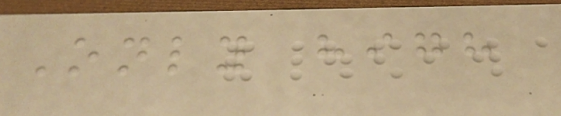Only high
